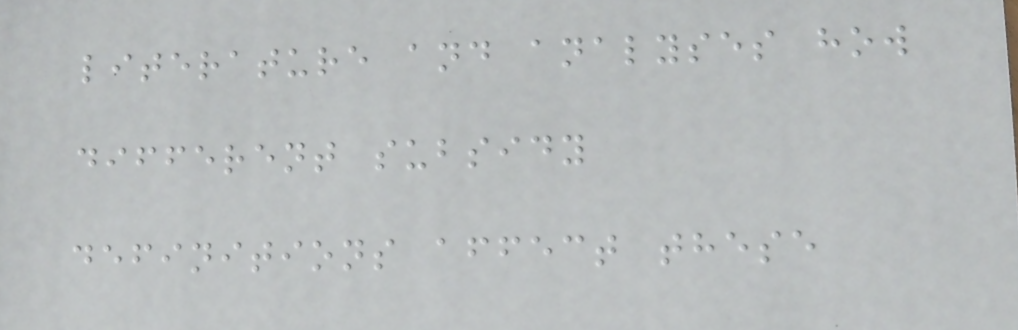literature and analyses how
different subsidy
definitions affect these
